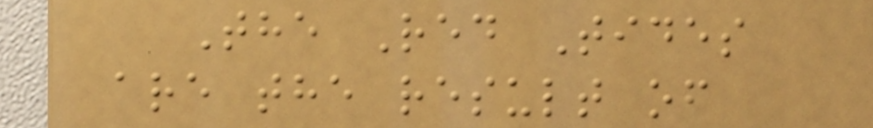The Red Tides
are the result of
